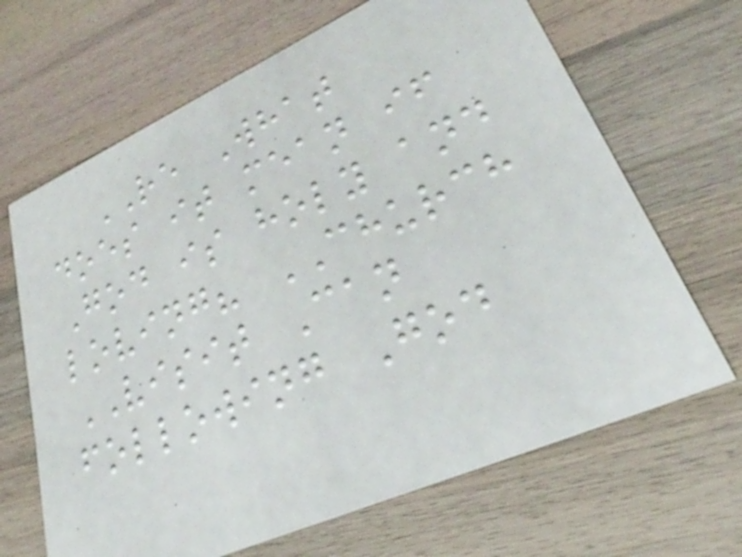RE What
does it mean if
God is holy and
loving? CHURCH
VISIT Can
following God
